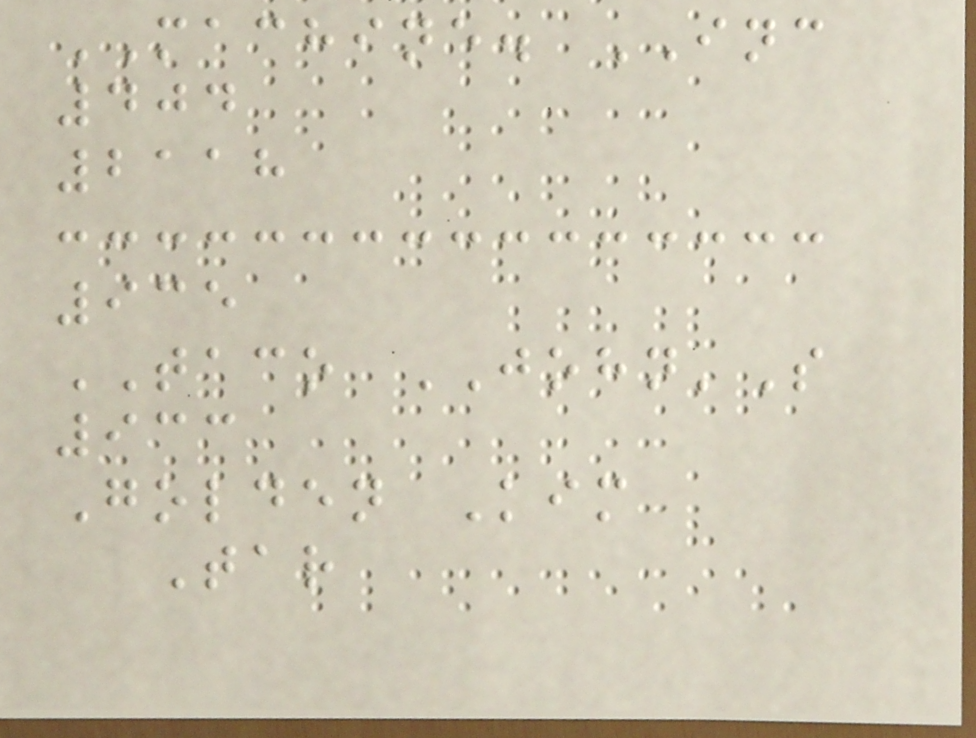MACHINE. INC
404
2118
935
TACO JOHN'S
933
Golden Kim
Tar
